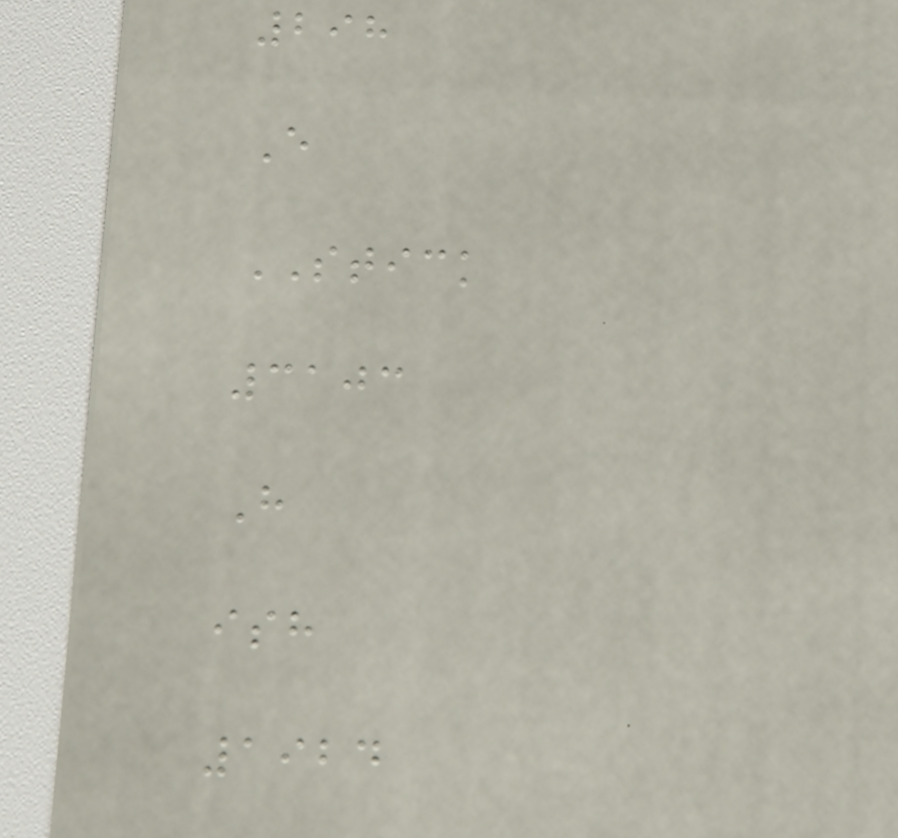298
E
STICK
3103
H
ish
1924
